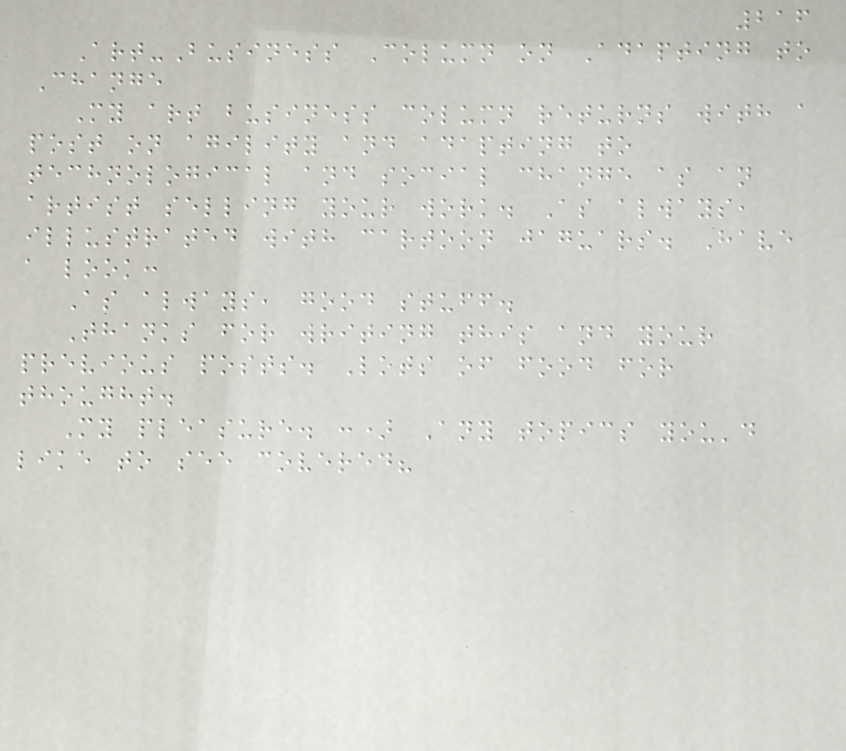216
Art-Business Column on Adapting to
Change
My art business column returns with a
post on agility and adapting to
technological and social change as an
artist selling your work. As always,
illustrated with cartoon jaguars. Have
a look:
As always, good stuff.
Thanks for writing this and your
previous posts. Lots of food for
thought.
My pleasure. :) Any topics you'd
like to see covered?
